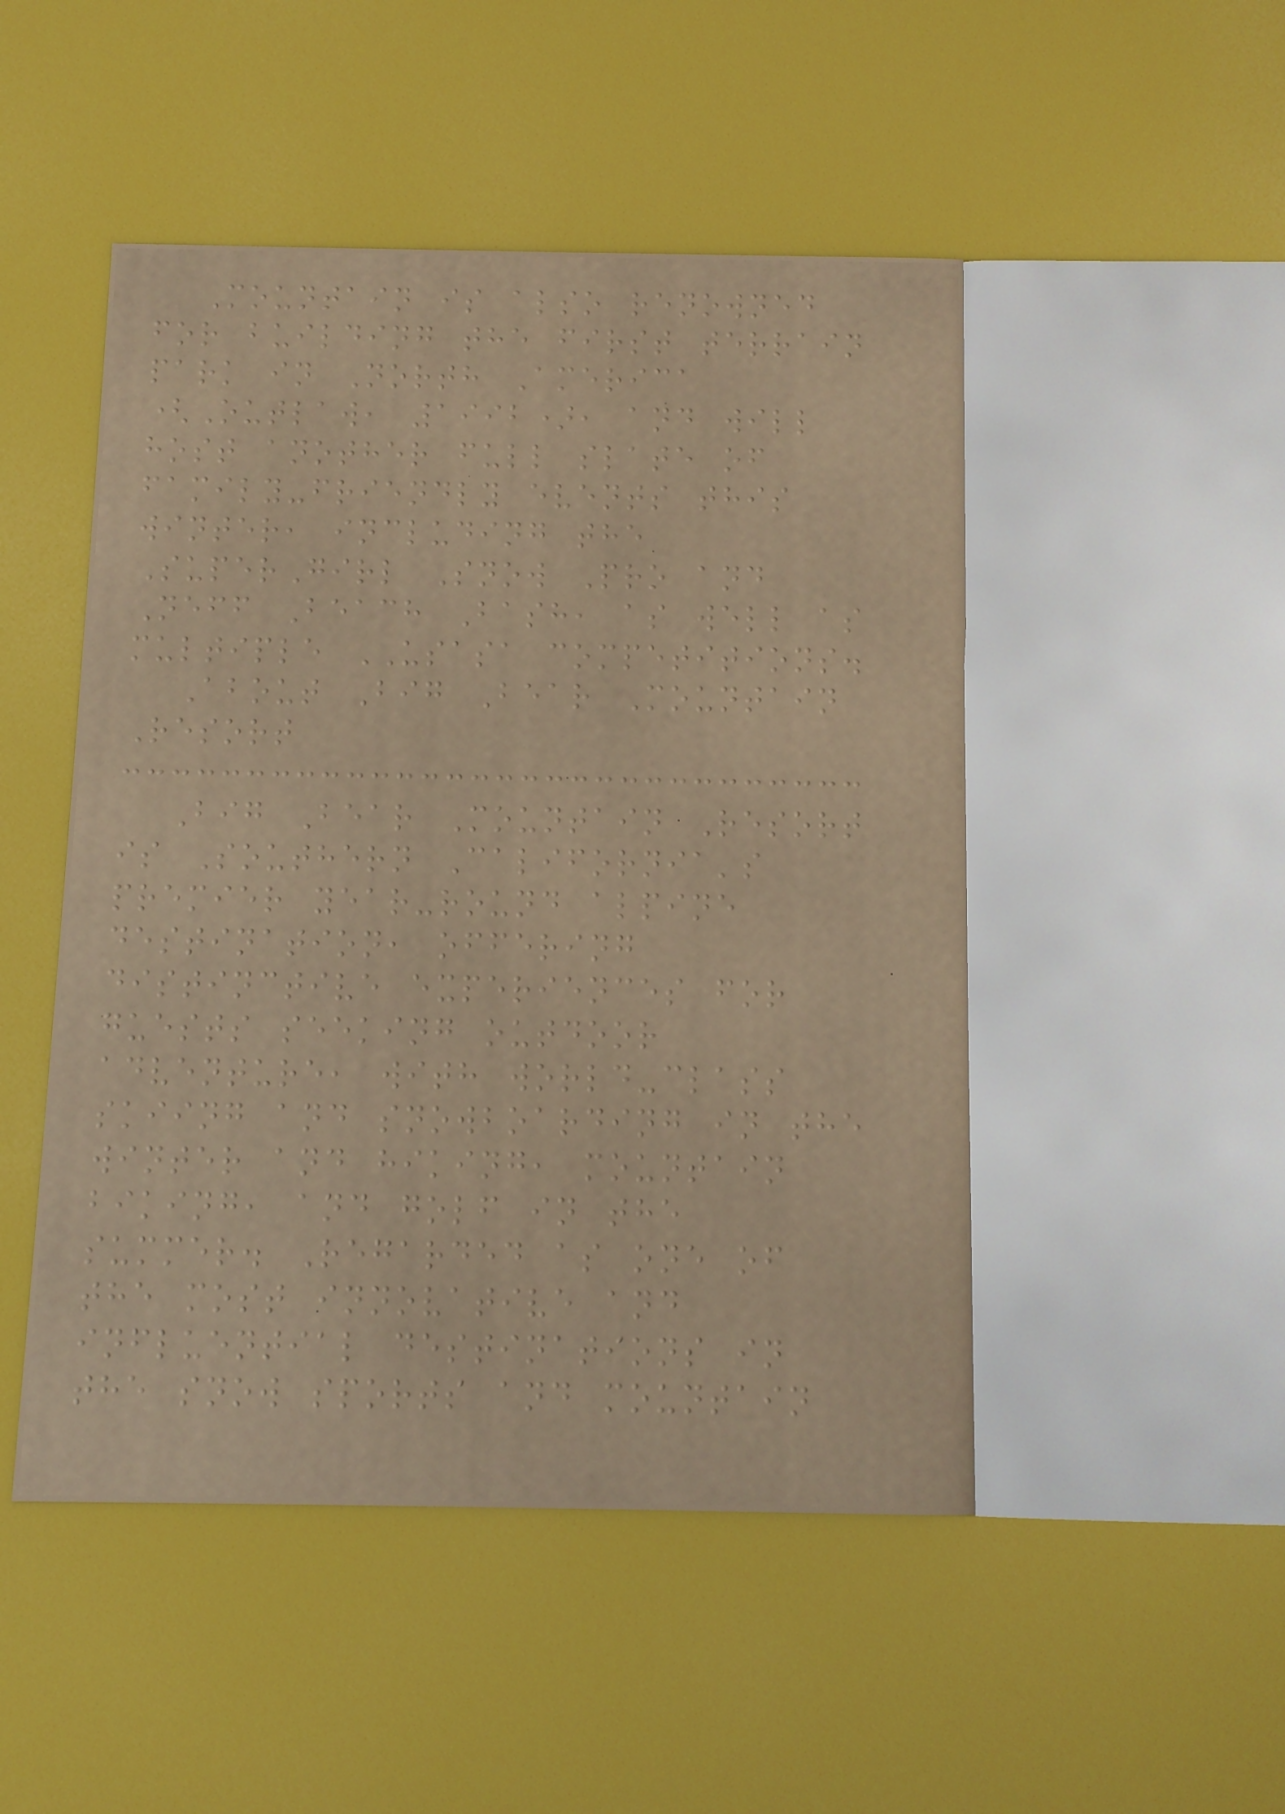Mountain is also renowned
for building the first terrain
park in North America
(Outlaw, 1992), and will
host another full slate of
family-friendly events this
winter, including the
SuperGirl Snow Pro and
Neff Beach Bash, as well as
multiple USASA competitions.
About Big Bear Mountain
Resort
Big Bear Mountain Resort
is Southern California's
premier year-round alpine
destination, offering
distinctive experiences for
guests seeking outdoor
adventure, with world-class
skiing and snowboarding in the
winter and hiking, mountain
biking, and golf in the
summer. Regarded as one of
the most innovative and
influential destinations in
the snow sports and mountain
